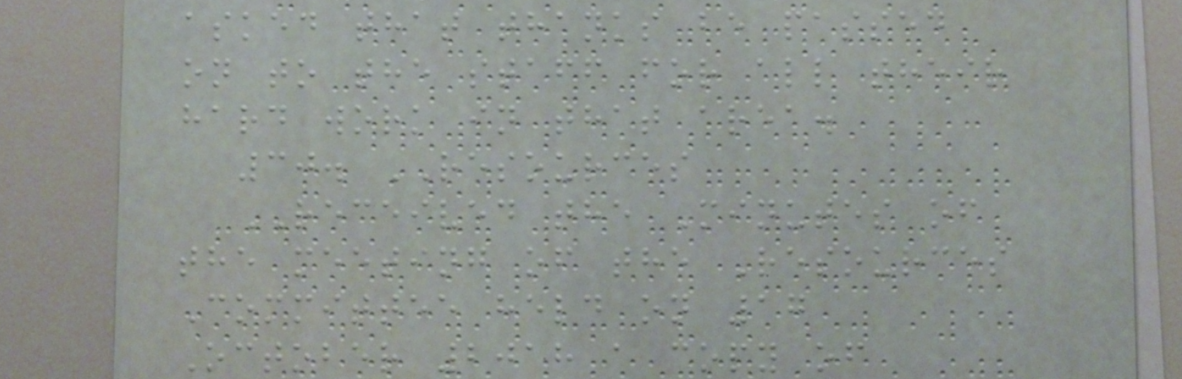asked that thanks be passed
on to the staff for all their
hard work in that area.
30. RESOURCES
RECEIVED the Minutes of
the meeting of the Resources
Committee held on 17
October 2018 a copy of
